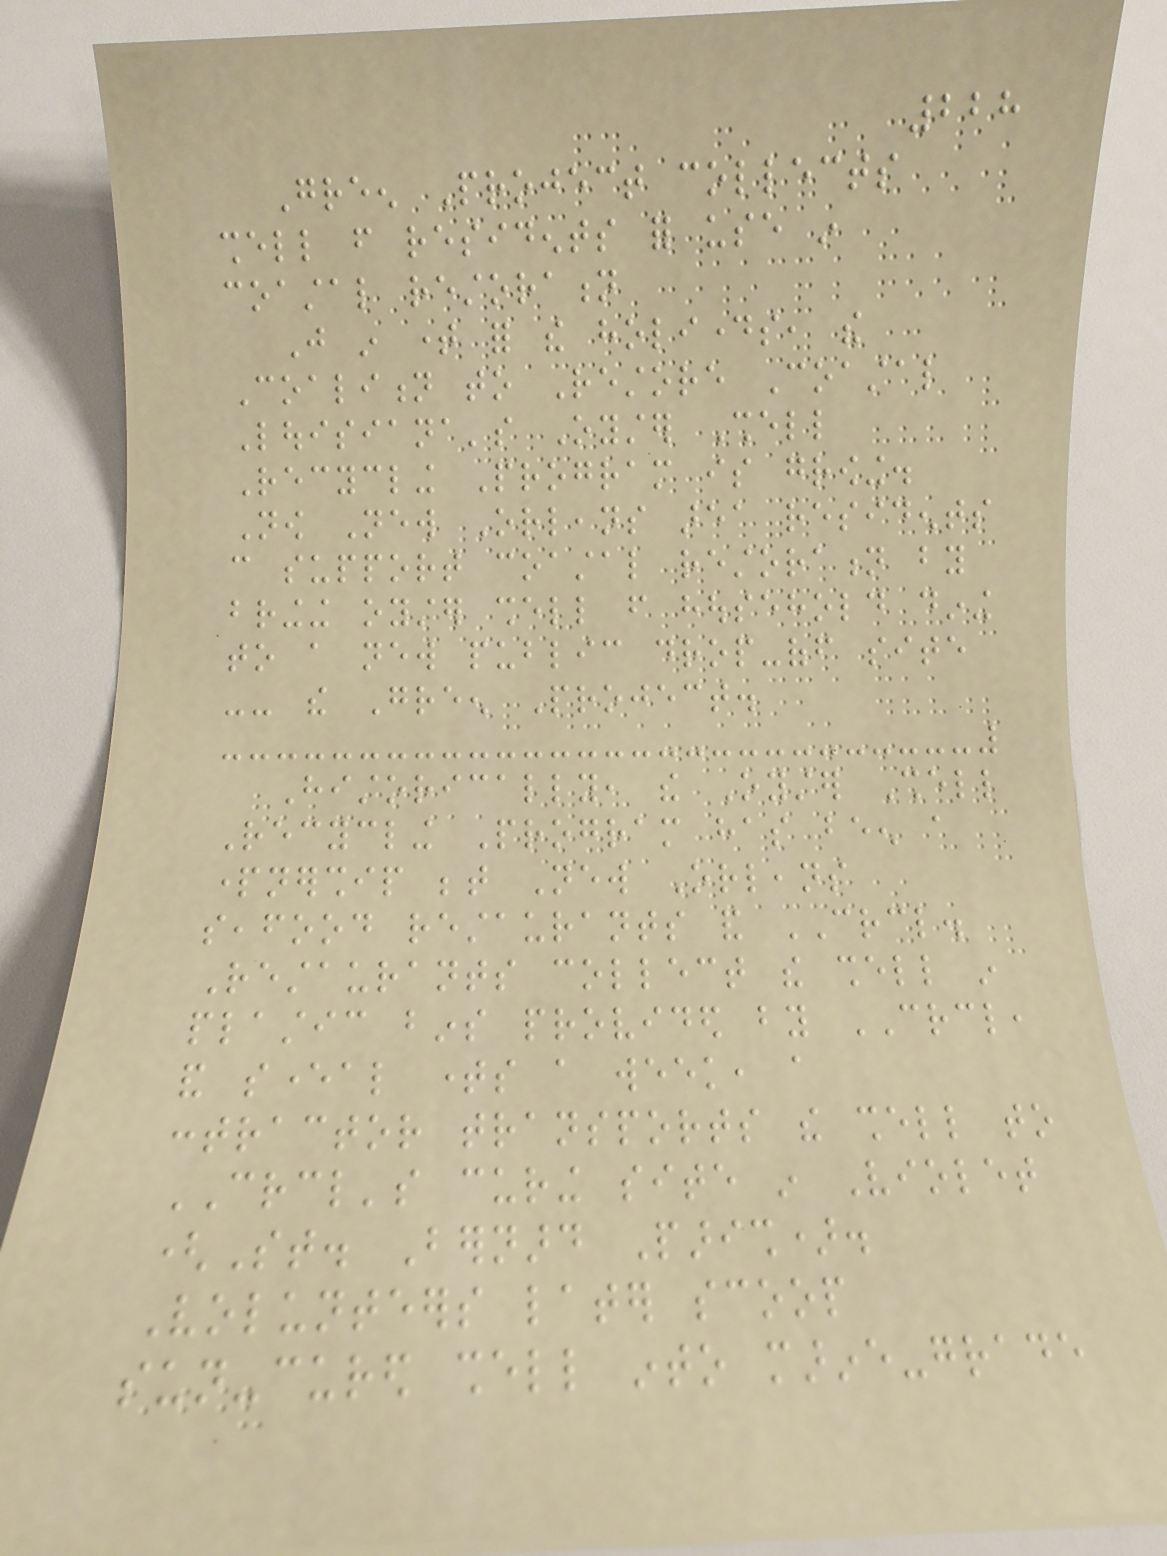228
Green Project collects
shell from residents for use in
coastal restoration
Just in time for the holidays, the
Coalition to Restore Coastal
Louisiana's Oyster Shell
Recycling Program is growing.
Now New Orleans area residents
can support coastal restoration by
bringing oyster shell from household dining
to a new public drop-off site
-- the Green Project.
Historically, the Oyster Shell
Recycling Program has been a
partnership between New Orleans
seafood restaurants and CRCL.
Restaurants collect the shell in
plastic bins provided by CRCL,
and several times a week, a
contractor transports the shell to
CRCL's curing site in Violet
(St. Bernard Parish).
Volunteers later scoop
sun-cured shell into marine-grade
